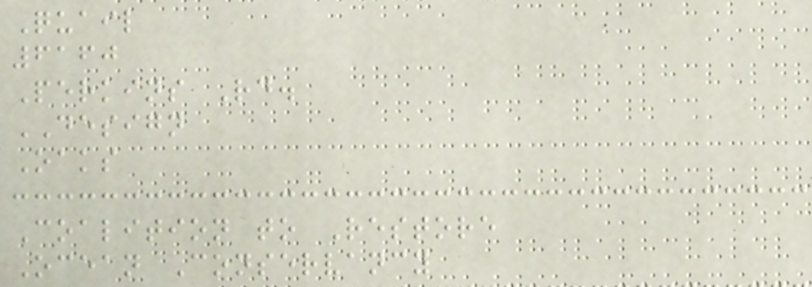Quail
6160
Perkins Rd.
DESIGN
Oaks
Coalition to Restore
Ocean Conservancy
